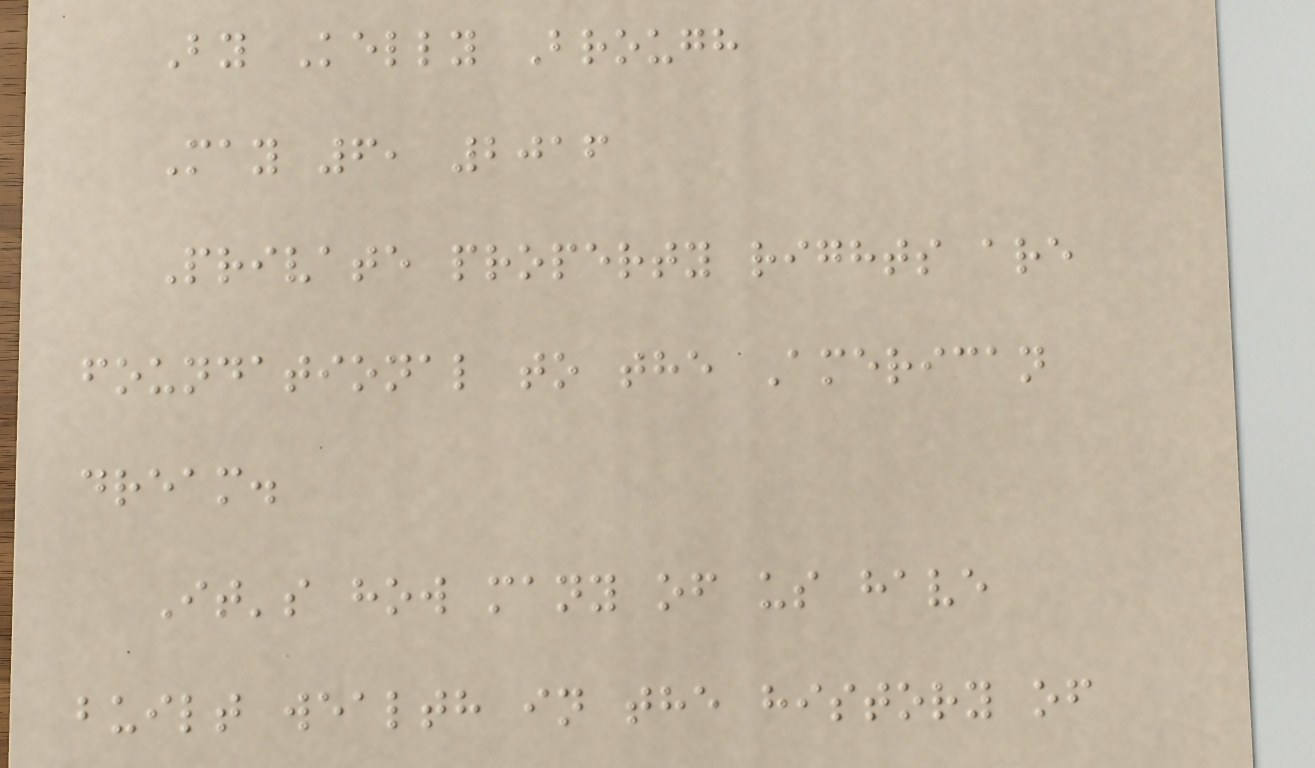By Kelly Brough
May 6, 2016
Private property rights are
foundational to the American
dream.
It's how many of us have
built wealth in the history of
